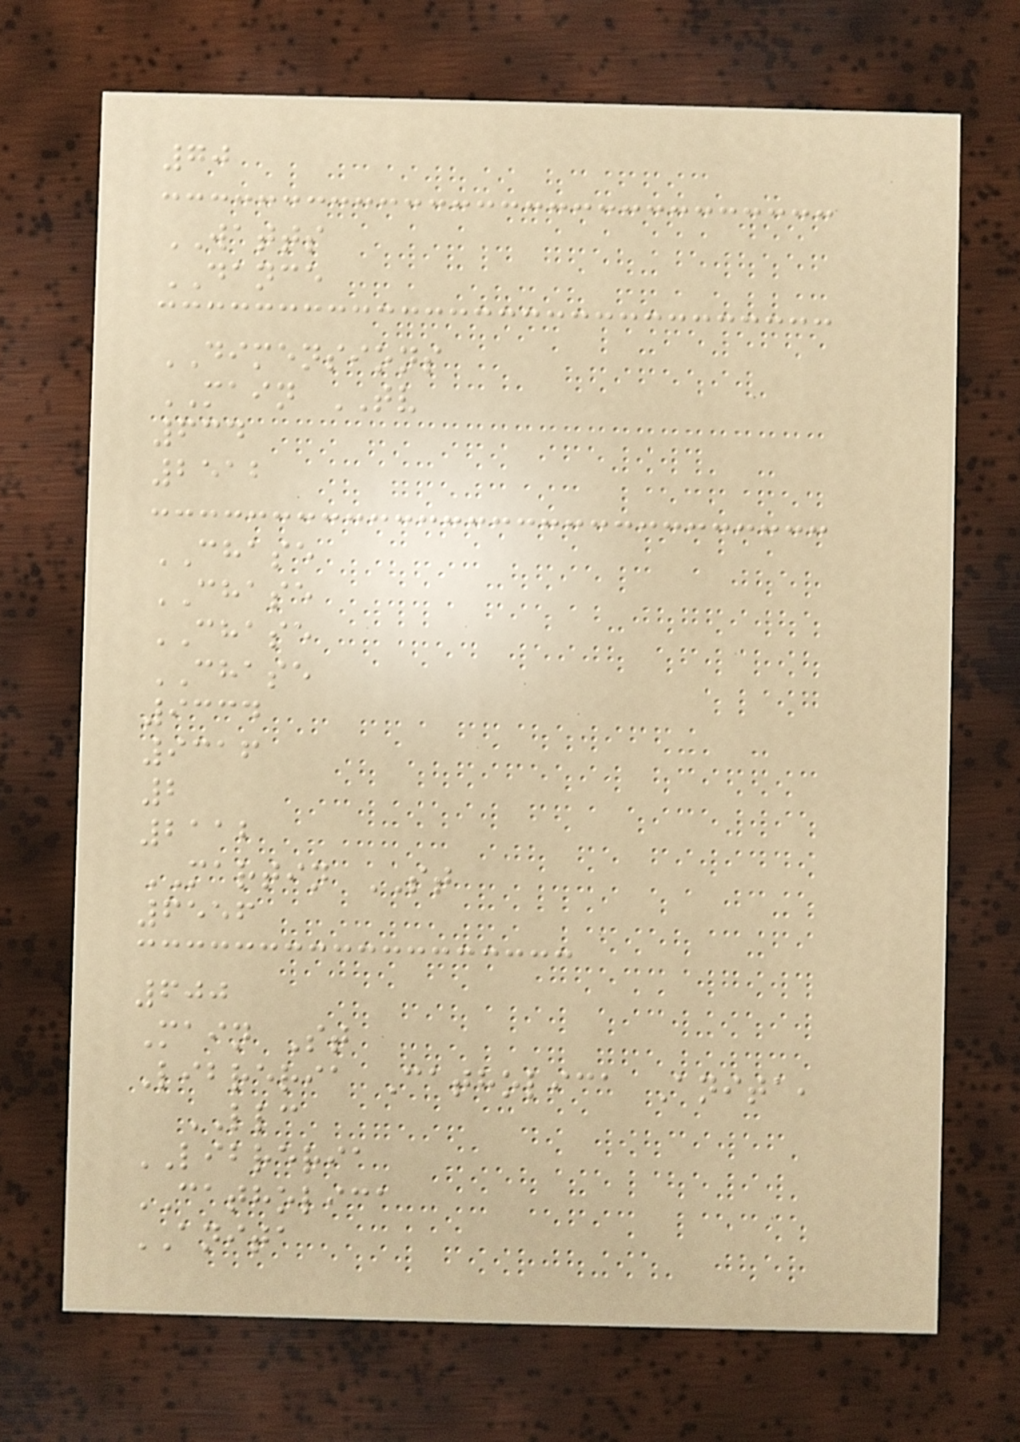70
WATTS
DANCE
DIMENSIONS
MAIN TV
634
2512
CHASE
CHASE
CHASE
CHASE
9334
9316
2
2112
MARTIN ST
6556
600
Main St
Libreria Catholica Anita,
LLC
LIBRERIA
CATHOLICA
ANITA
